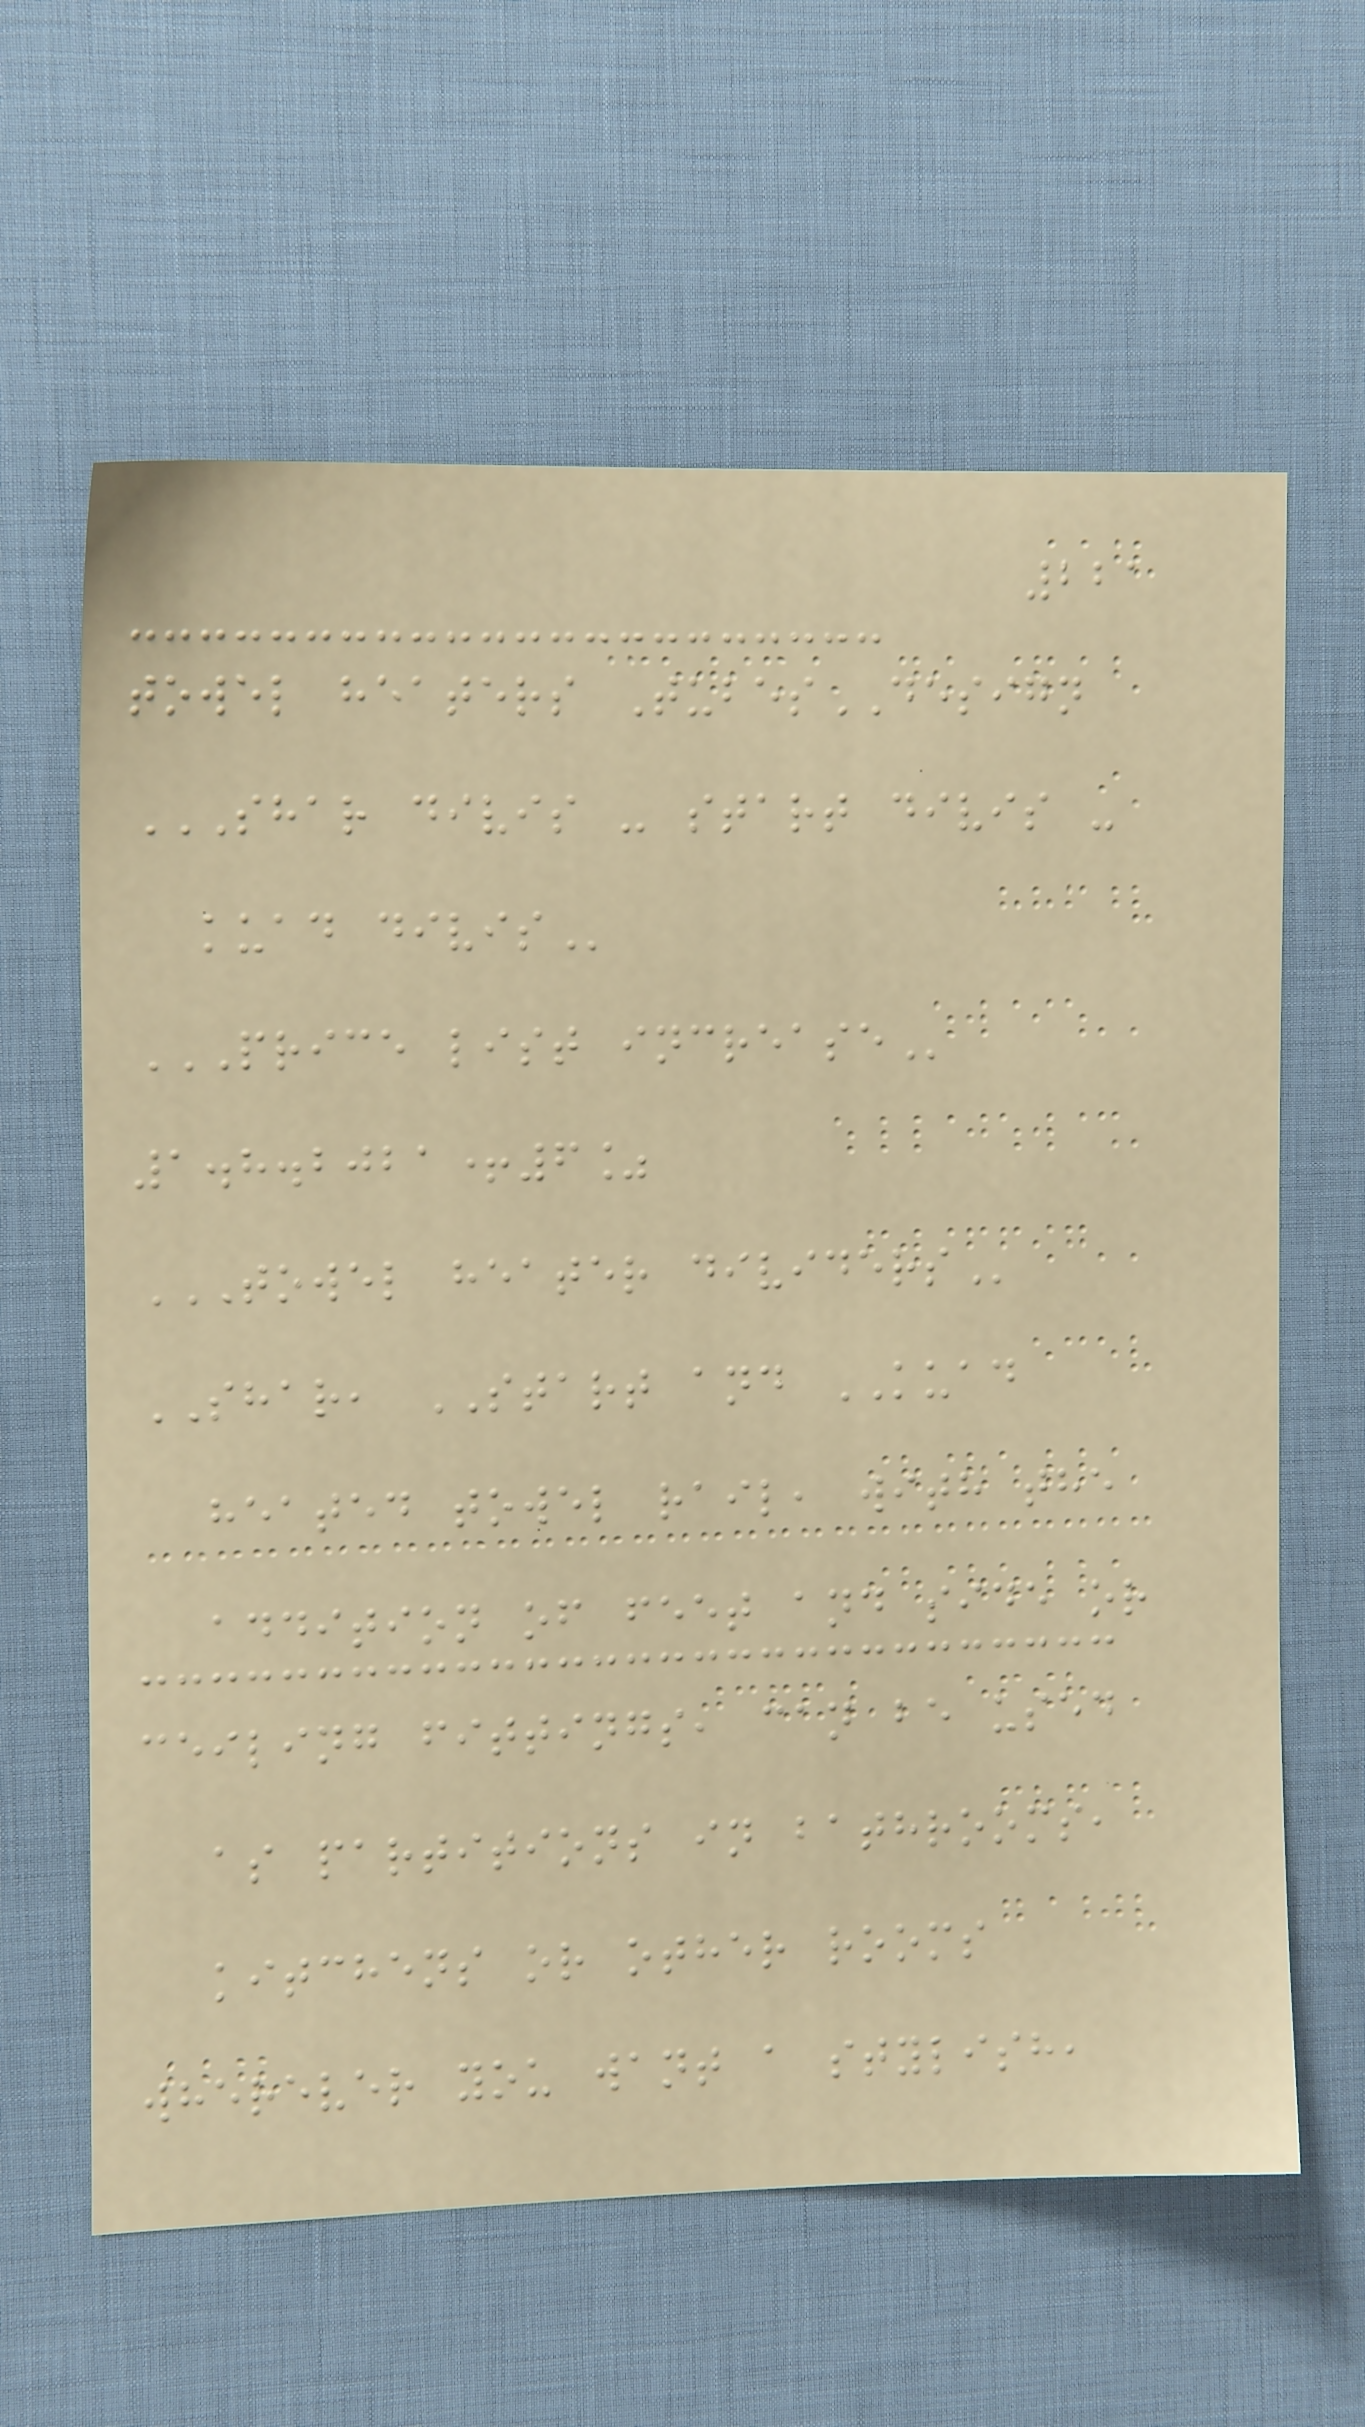221
towel heaters TubesDESIGN
SHAR DIVIS - START DIVIS -
KUAD DIVIS
PRICE LIST INCREASE
1.8.2021+6%
TOWEL HEATER DIVIDERS
SHAR, START and KUAD
heated towel rail, with the
addition of feet and side or
ceiling fittings, can be used
as partitions in bathrooms,
kitchens or other rooms
wherever you want a stylish,
